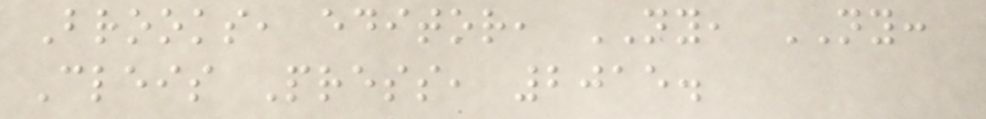Brooks, editor, NY, NY:
Cleis Press, 2015.
